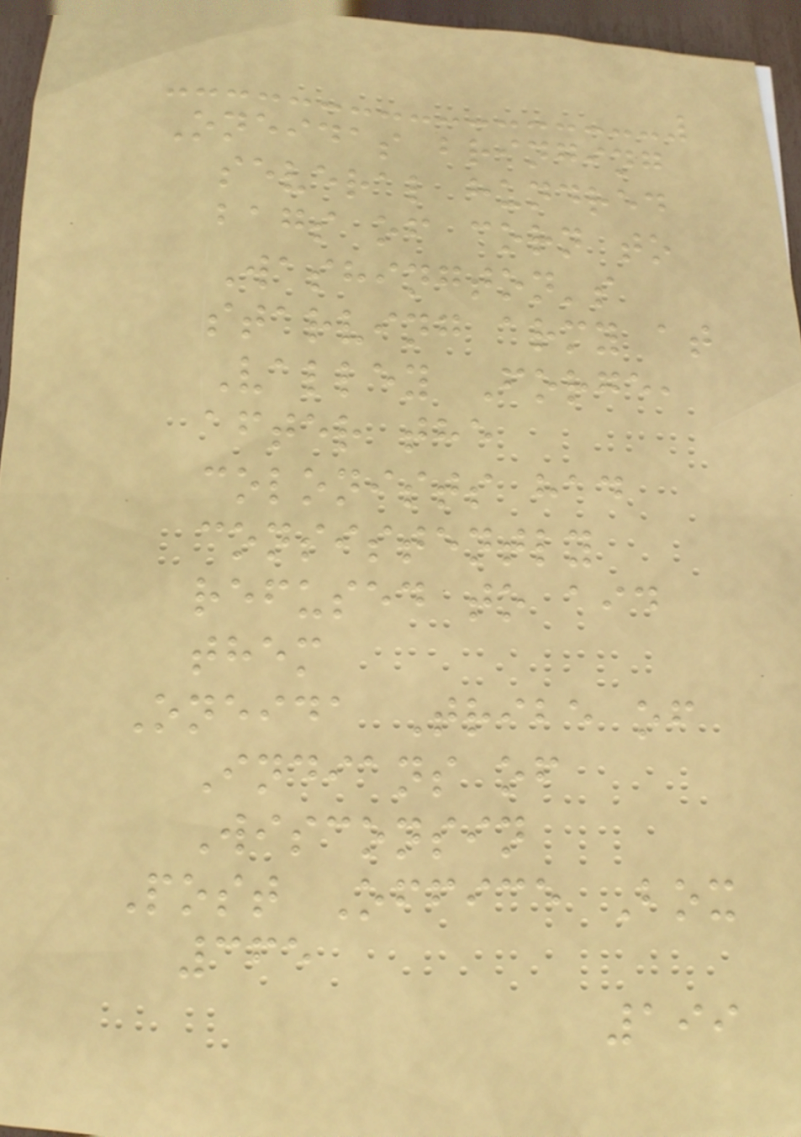Oneidas bringing
several hundred
bags of corn to
Washington's
starving army at
Valley Forge,
after the
colonists had
consistently
refused to aid
them
Oneida Tribe of
Indians of
Wisconsin
Post Office Box
365
199
